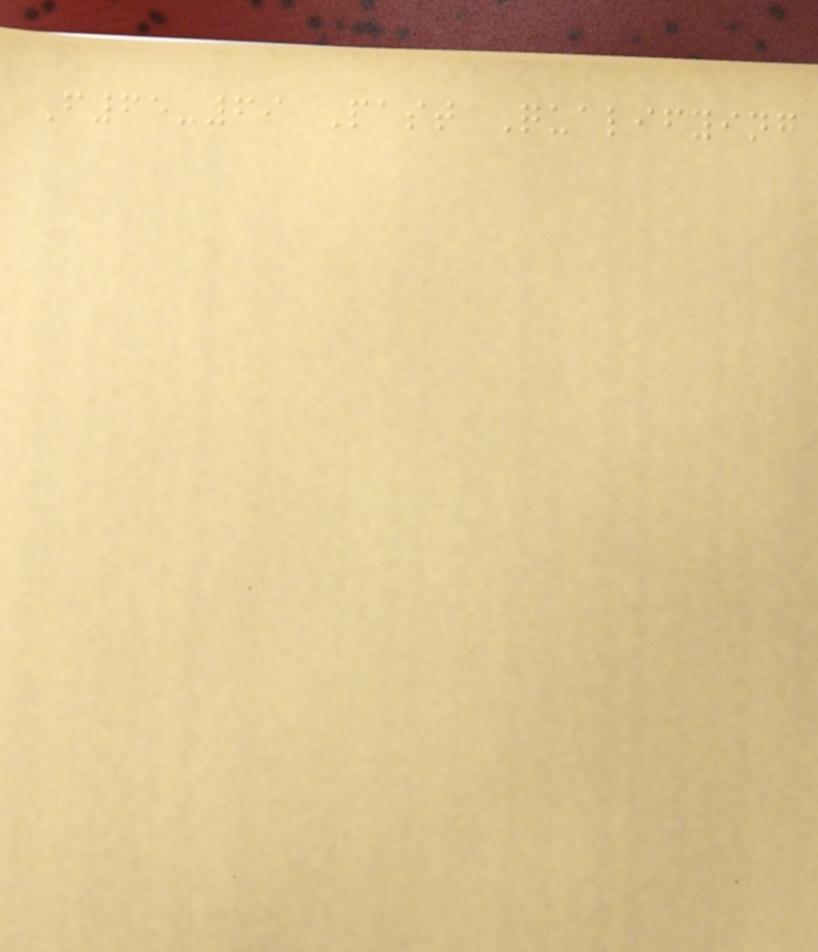F65-69 Past Qualifying
